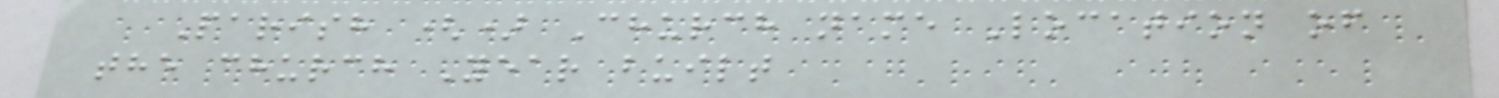Parish () Church name Location of
the church Year built
